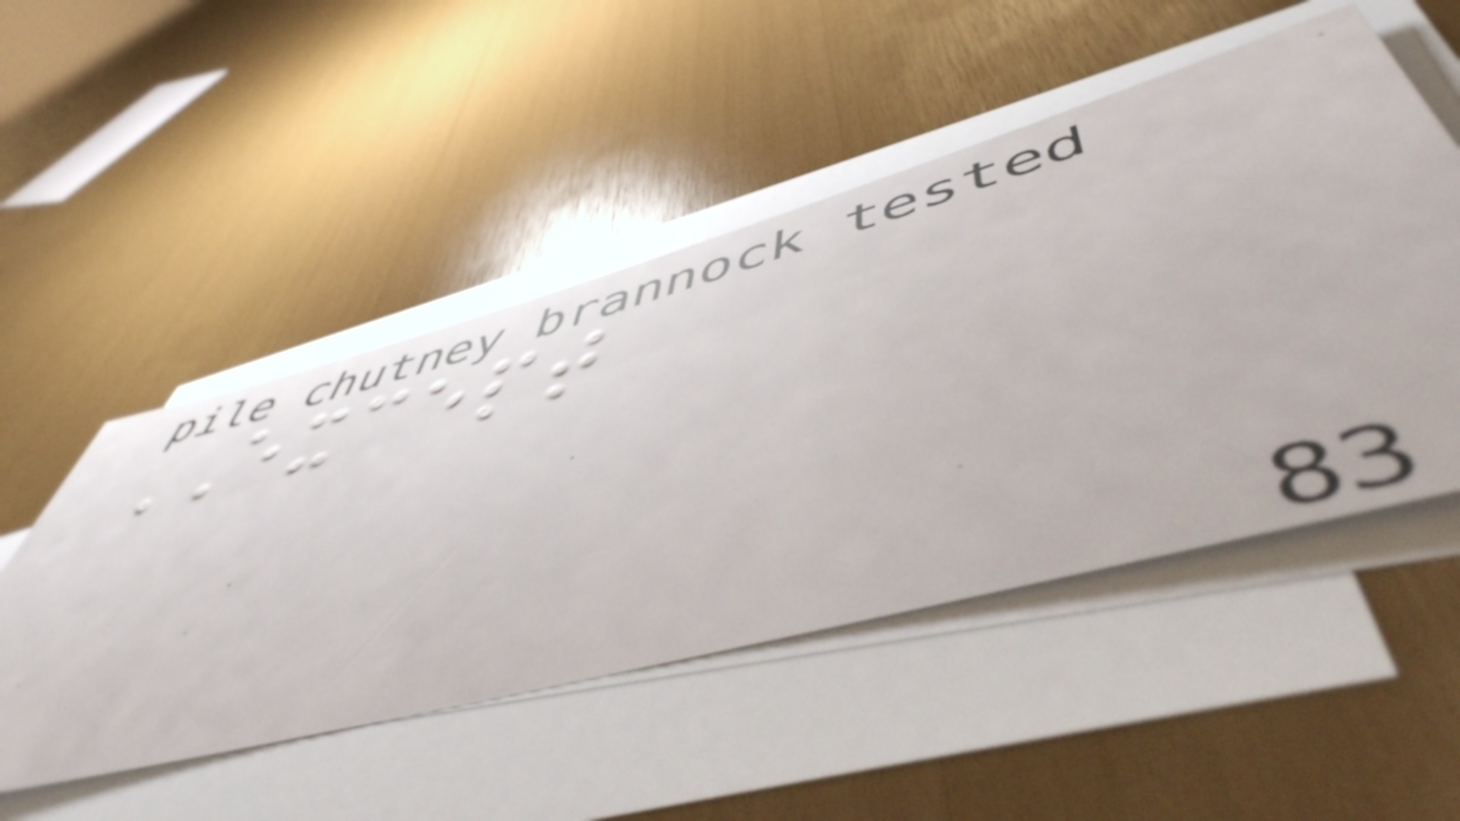EXCEPT
